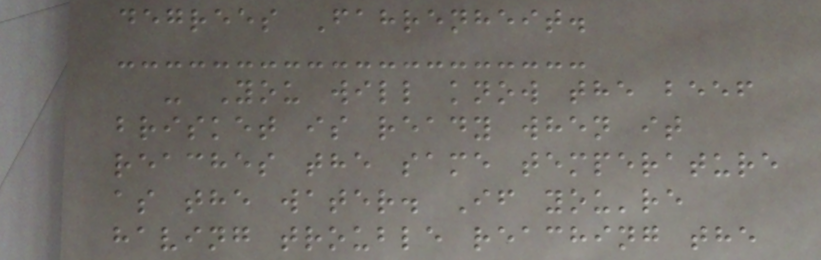degrees Fahrenheit.
- You will know the beef
brisket is ready when it
reaches the same temperature
as the water. If you're
having trouble reaching the
